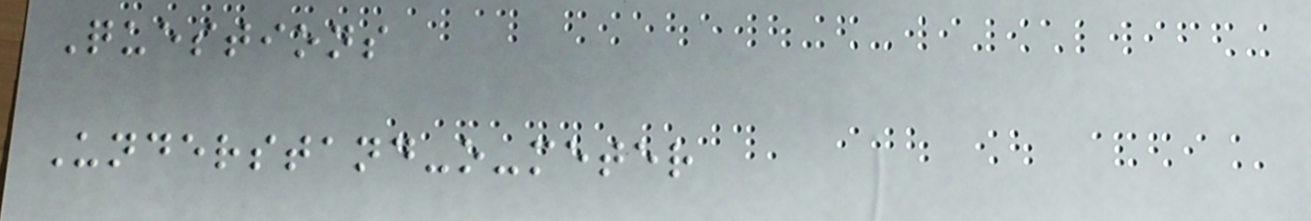Questions
Understand-o-meter
